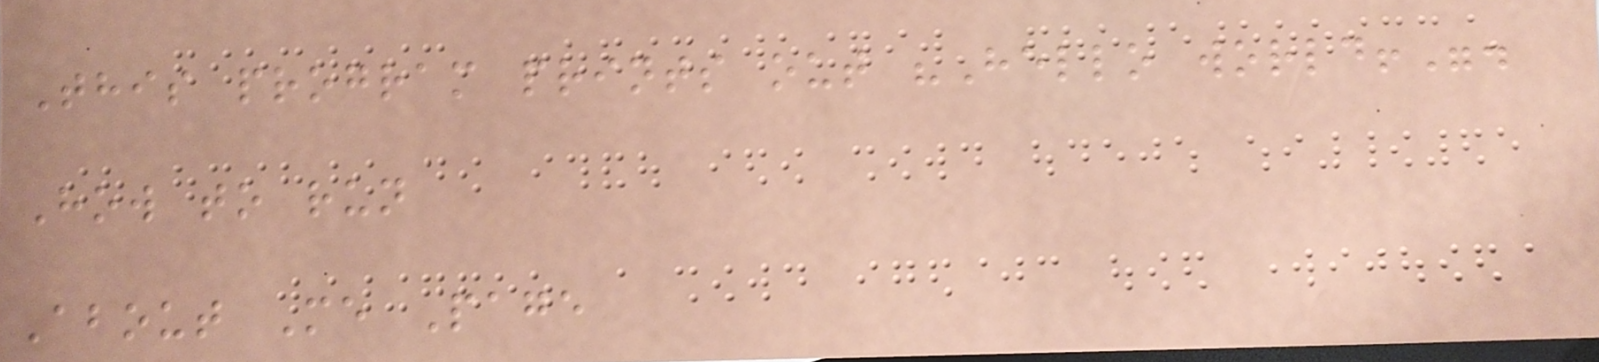This program prints out "Hello world!".
How to run
About Me Page
